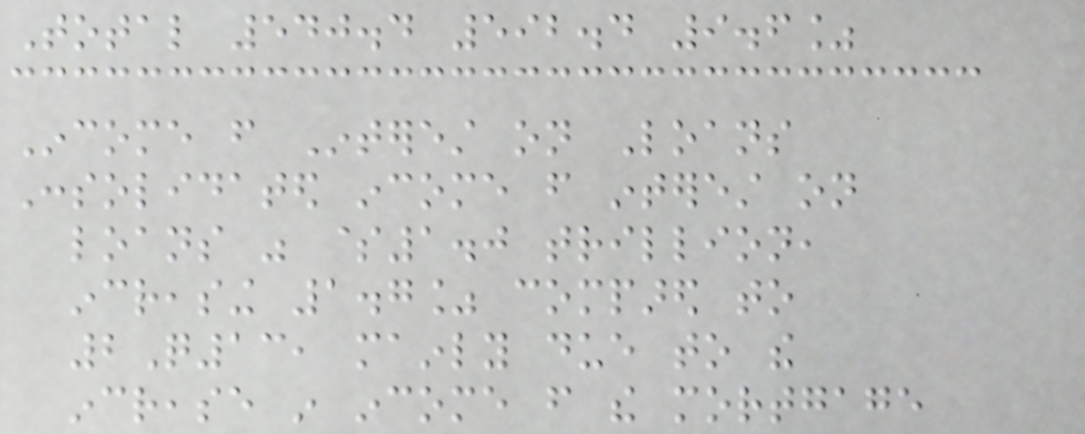Total 540.4 592.4 9.6%
Income from Interest on Loans
Consolidated income from interest on
loans was $1.0 trillion,
increasing 1.7% compared to
2Q13, mainly due to the
increase in income from the mortgage
